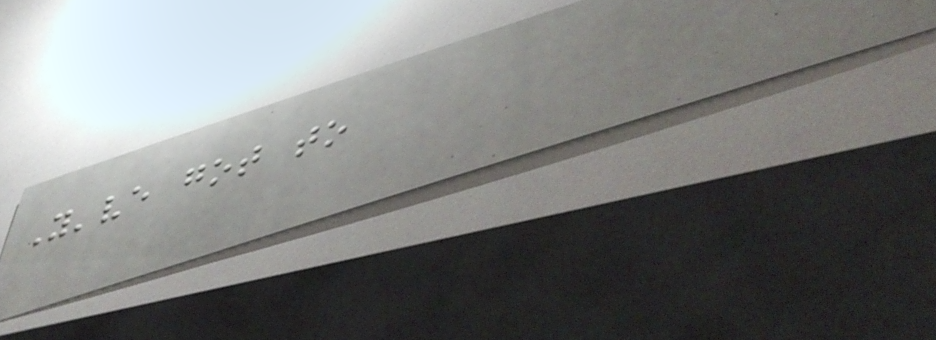You've got to
